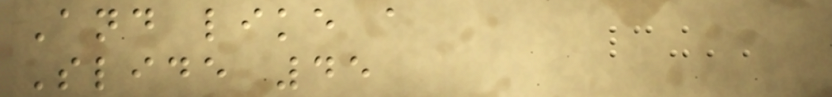And like a
Slide 45
